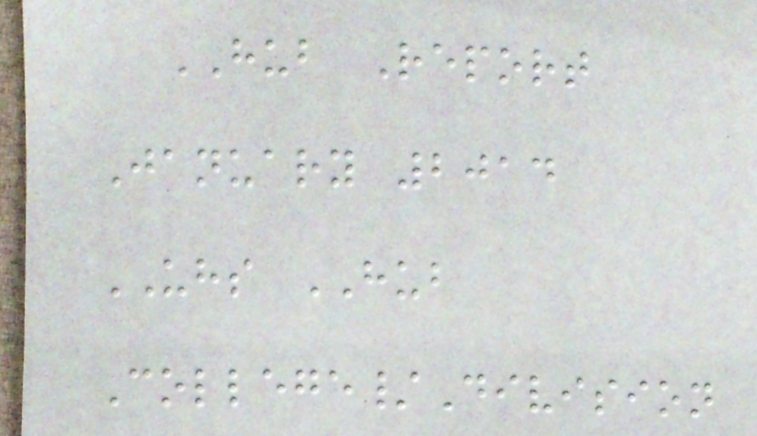HUB Report
January 2014
UHS HUB
College/Division
